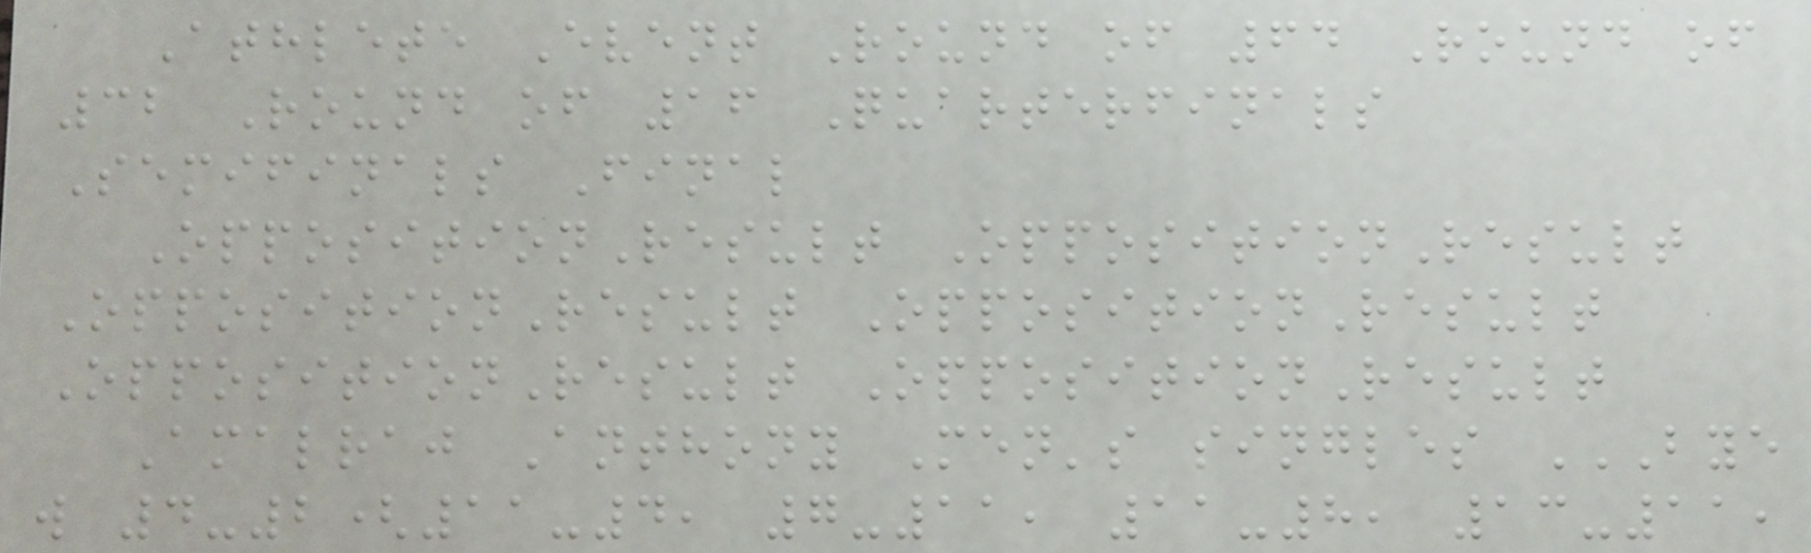Athlete Event Round of 64 Round of
32 Round of 16 Quarterfinals
Semifinals Final
OppositionResult OppositionResult
OppositionResult OppositionResult
OppositionResult OppositionResult
Amalraj Anthony Men's singles BYE
W 4-2(11-4, 7-11, 11-8, 13-11,
